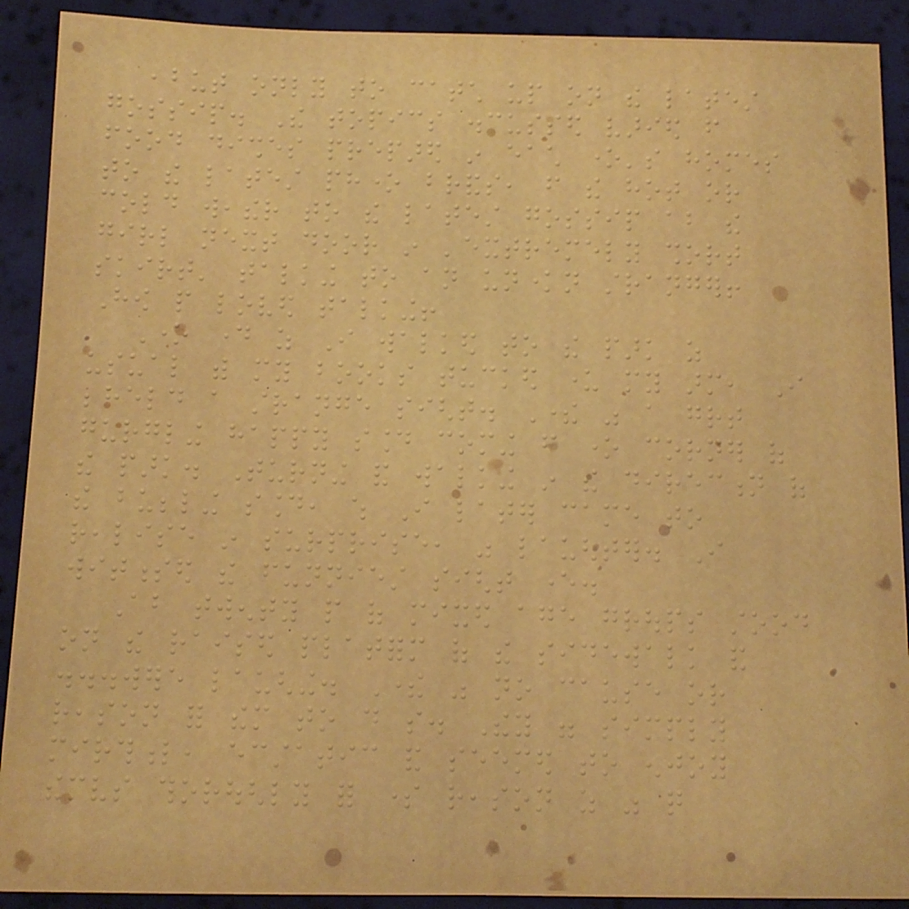,but only to catch up on the latest
gossip. The topics discussed varied from
food dishes prepared in each one's homes
to the latest phone brands, from the hot or
cold weather to the latest gossip about the
girl next door in 'extremely short
skirt' talking to an unknown stranger!
How people loved talking!
One day as I walked to the park as
usual with my books tucked under my arm, I
beheld a strange sight. There was a great
gurgling happy sound coming from one corner of
the park. Turning and walking in the direction of
the bubbling sound, which I later came to
realise in surprise, was laughter. I
witnessed the funniest sight ever.
About twenty people of mixed age groups stood
on the raised platform of the sidewalk and
...were laughing. There was no cause or
reason for them to do so. They were simply
mirthful, ecstatic and seemed to enjoy
themselves thoroughly for some reason as was quite
